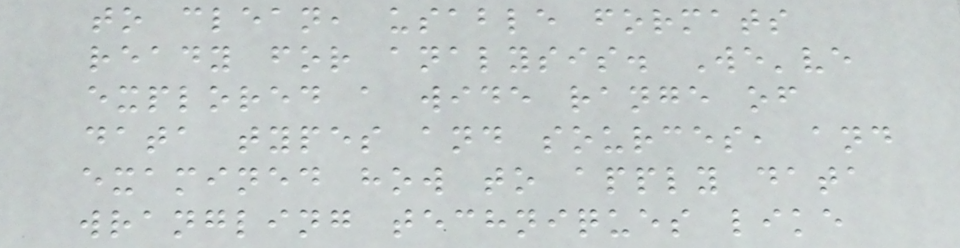to clean, usable formats
ready for analysis. We've
explored a wide range of
data types and sources, and
examined how to apply data
wrangling techniques like
